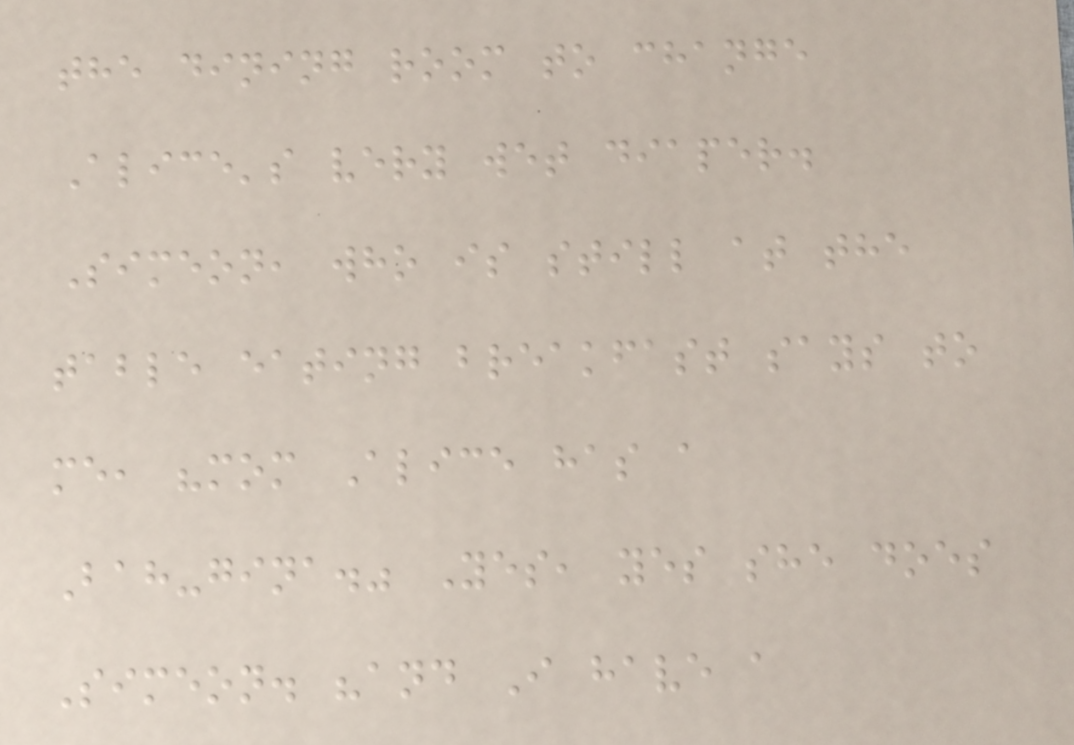the dining room to change
Alice's very wet diaper.
Simeon, who is still at the
table eating breakfast says to
me, "mom Alice has a
Bah-gina." Yes, yes she does
Simeon. "and I have a
